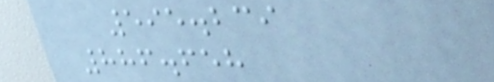595.239
886.658
